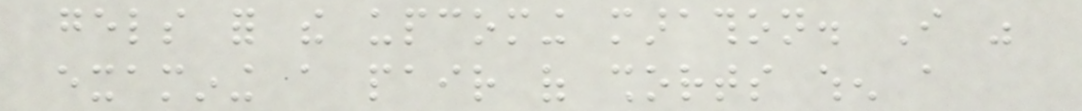gels for the upcoming marathon. I was
examining a pair of shorts when a
